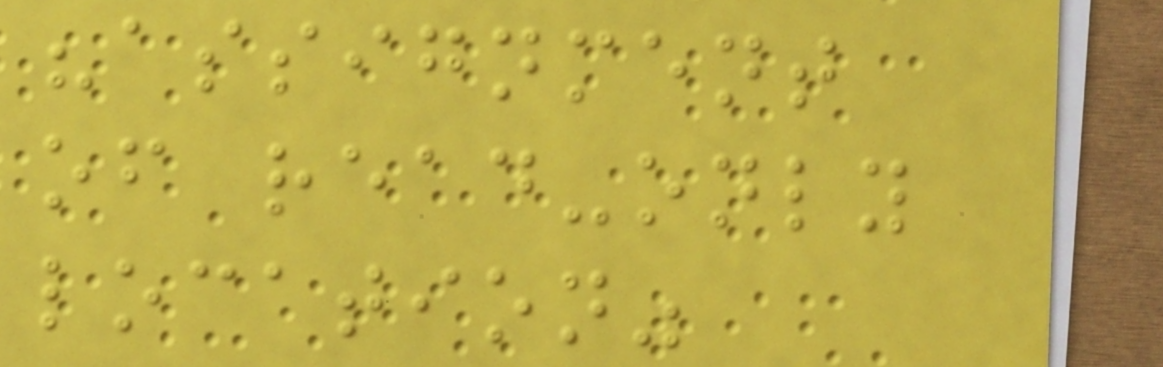"assignment
of read-only
location"
